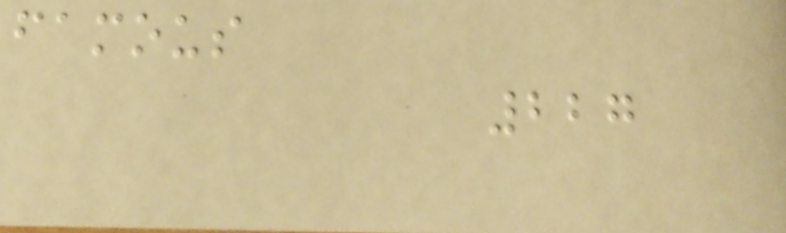famous
227
